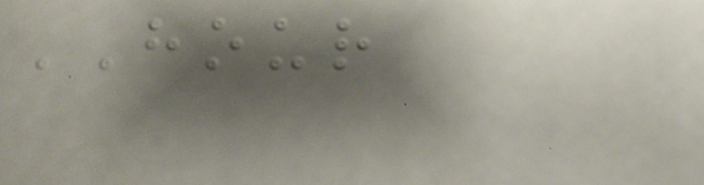HOUR
